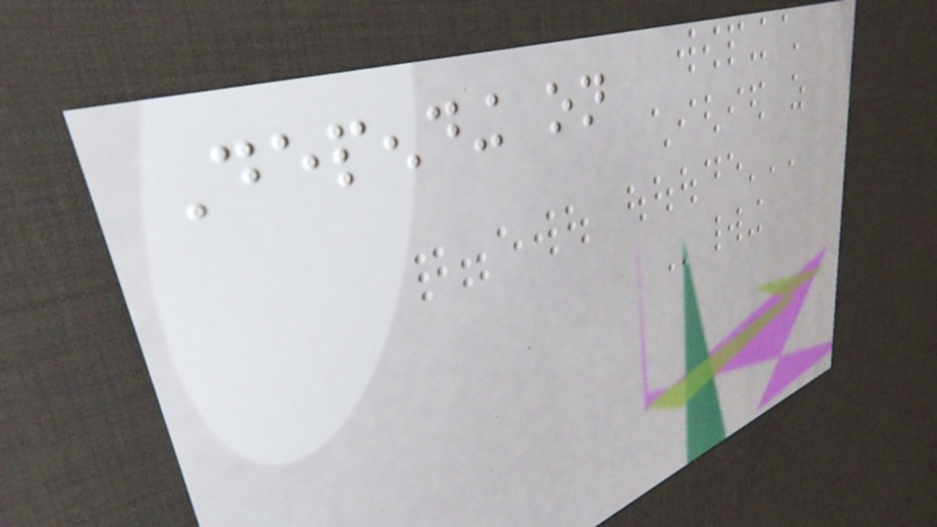Depending on
